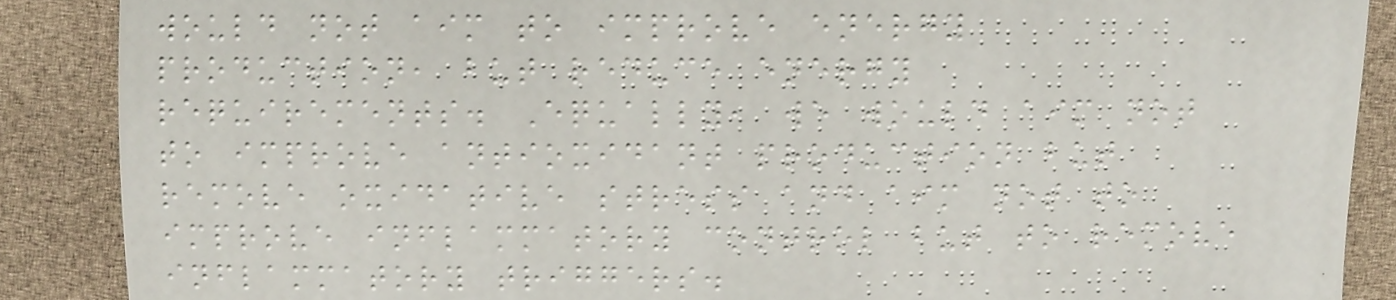would not aim to improve energy
production, but reduce energy
requirements. Equally, we would aim not
to improve antioxidant production but
remove oxidative stress and aim not to
improve inflammatory control but to remove
inflammatory triggers.
